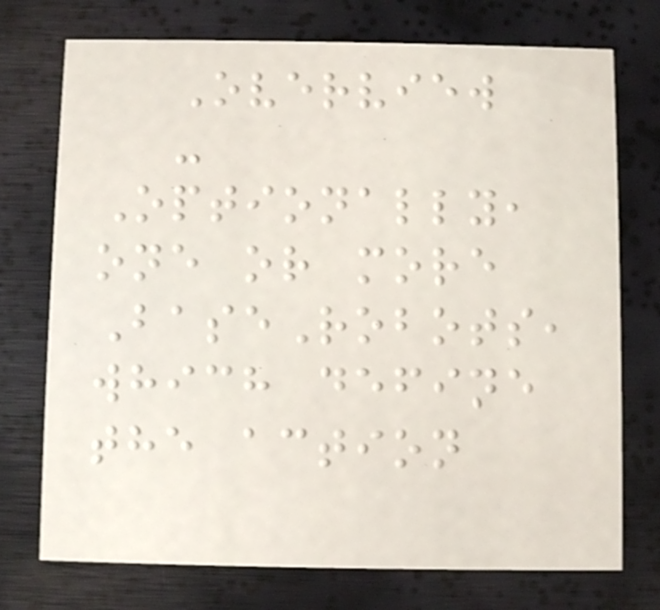Overview
-
Optionally,
one or more
BaseRobots,
which define
the action
